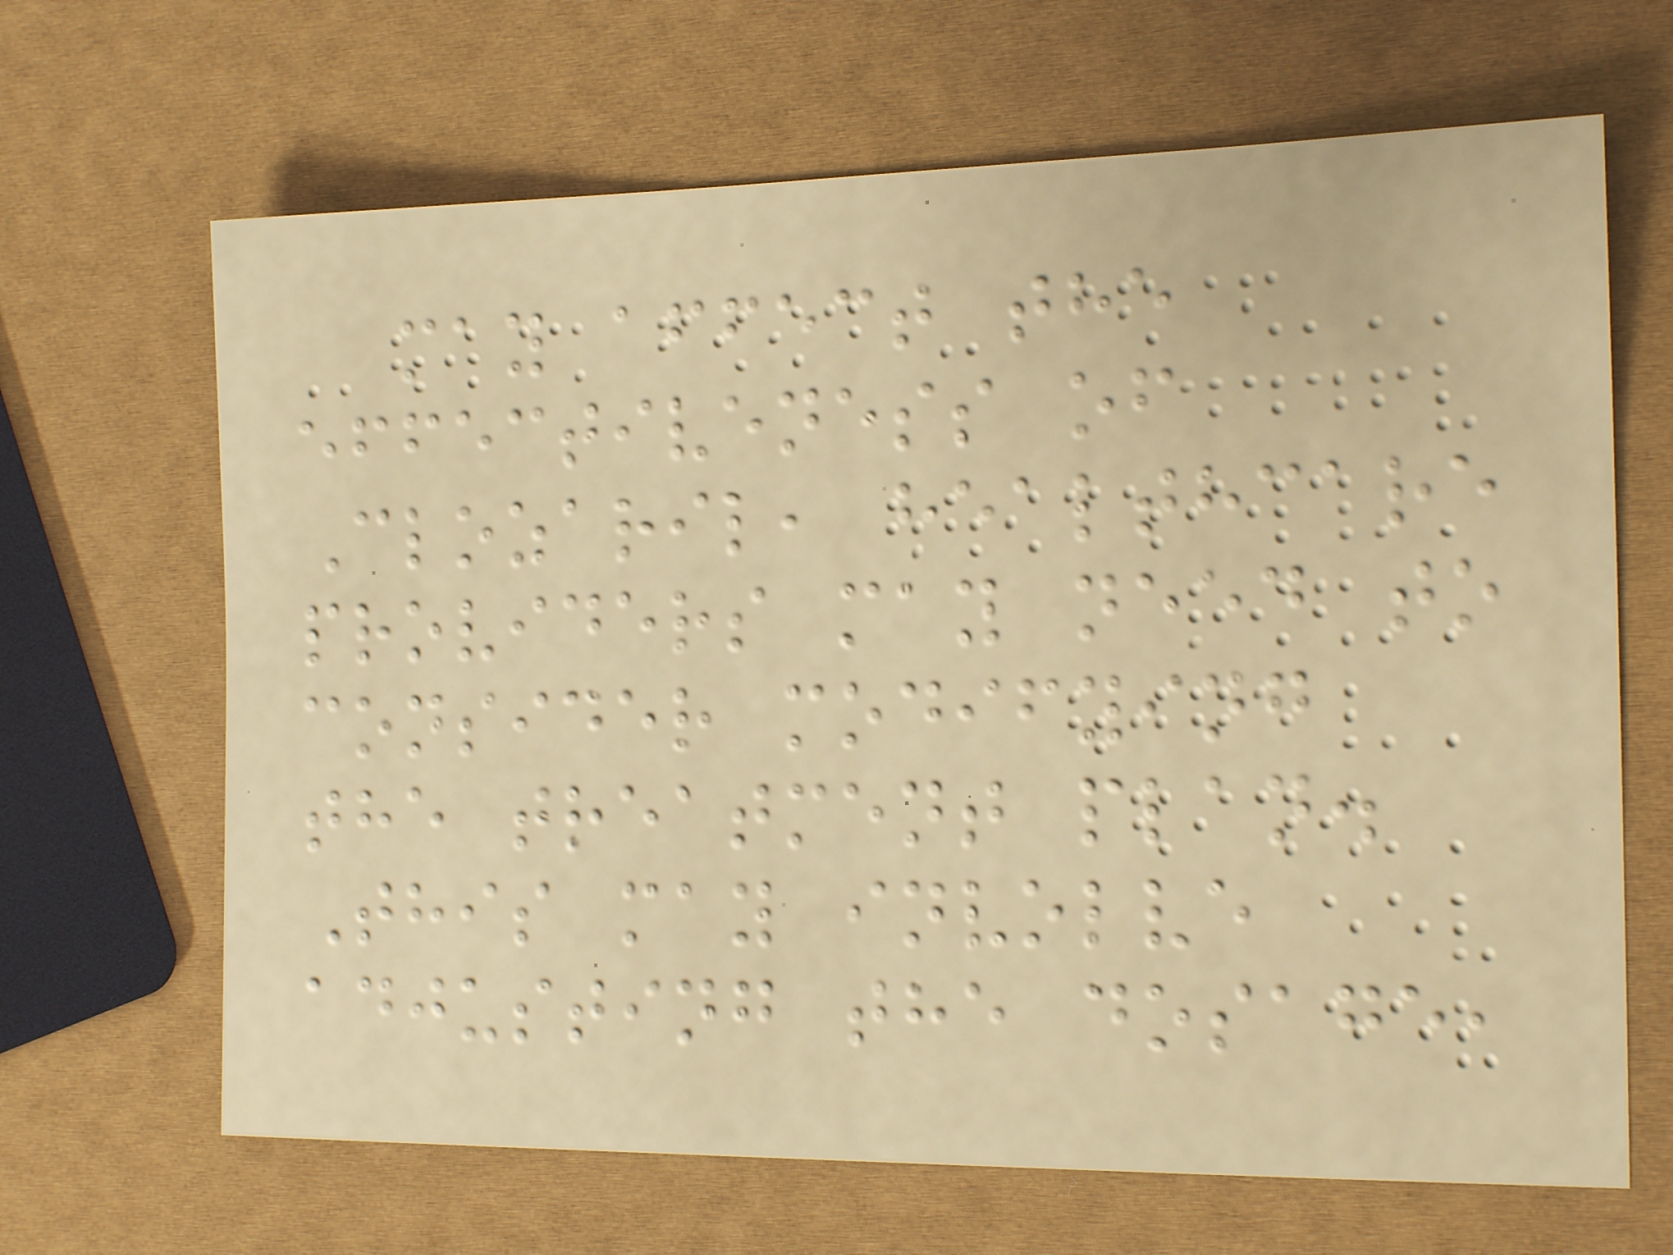may affect the
effectiveness of
Clozaril, healthcare
providers may need to
consider modifying
the treatment plan.
This may involve
adjusting the dosage,
